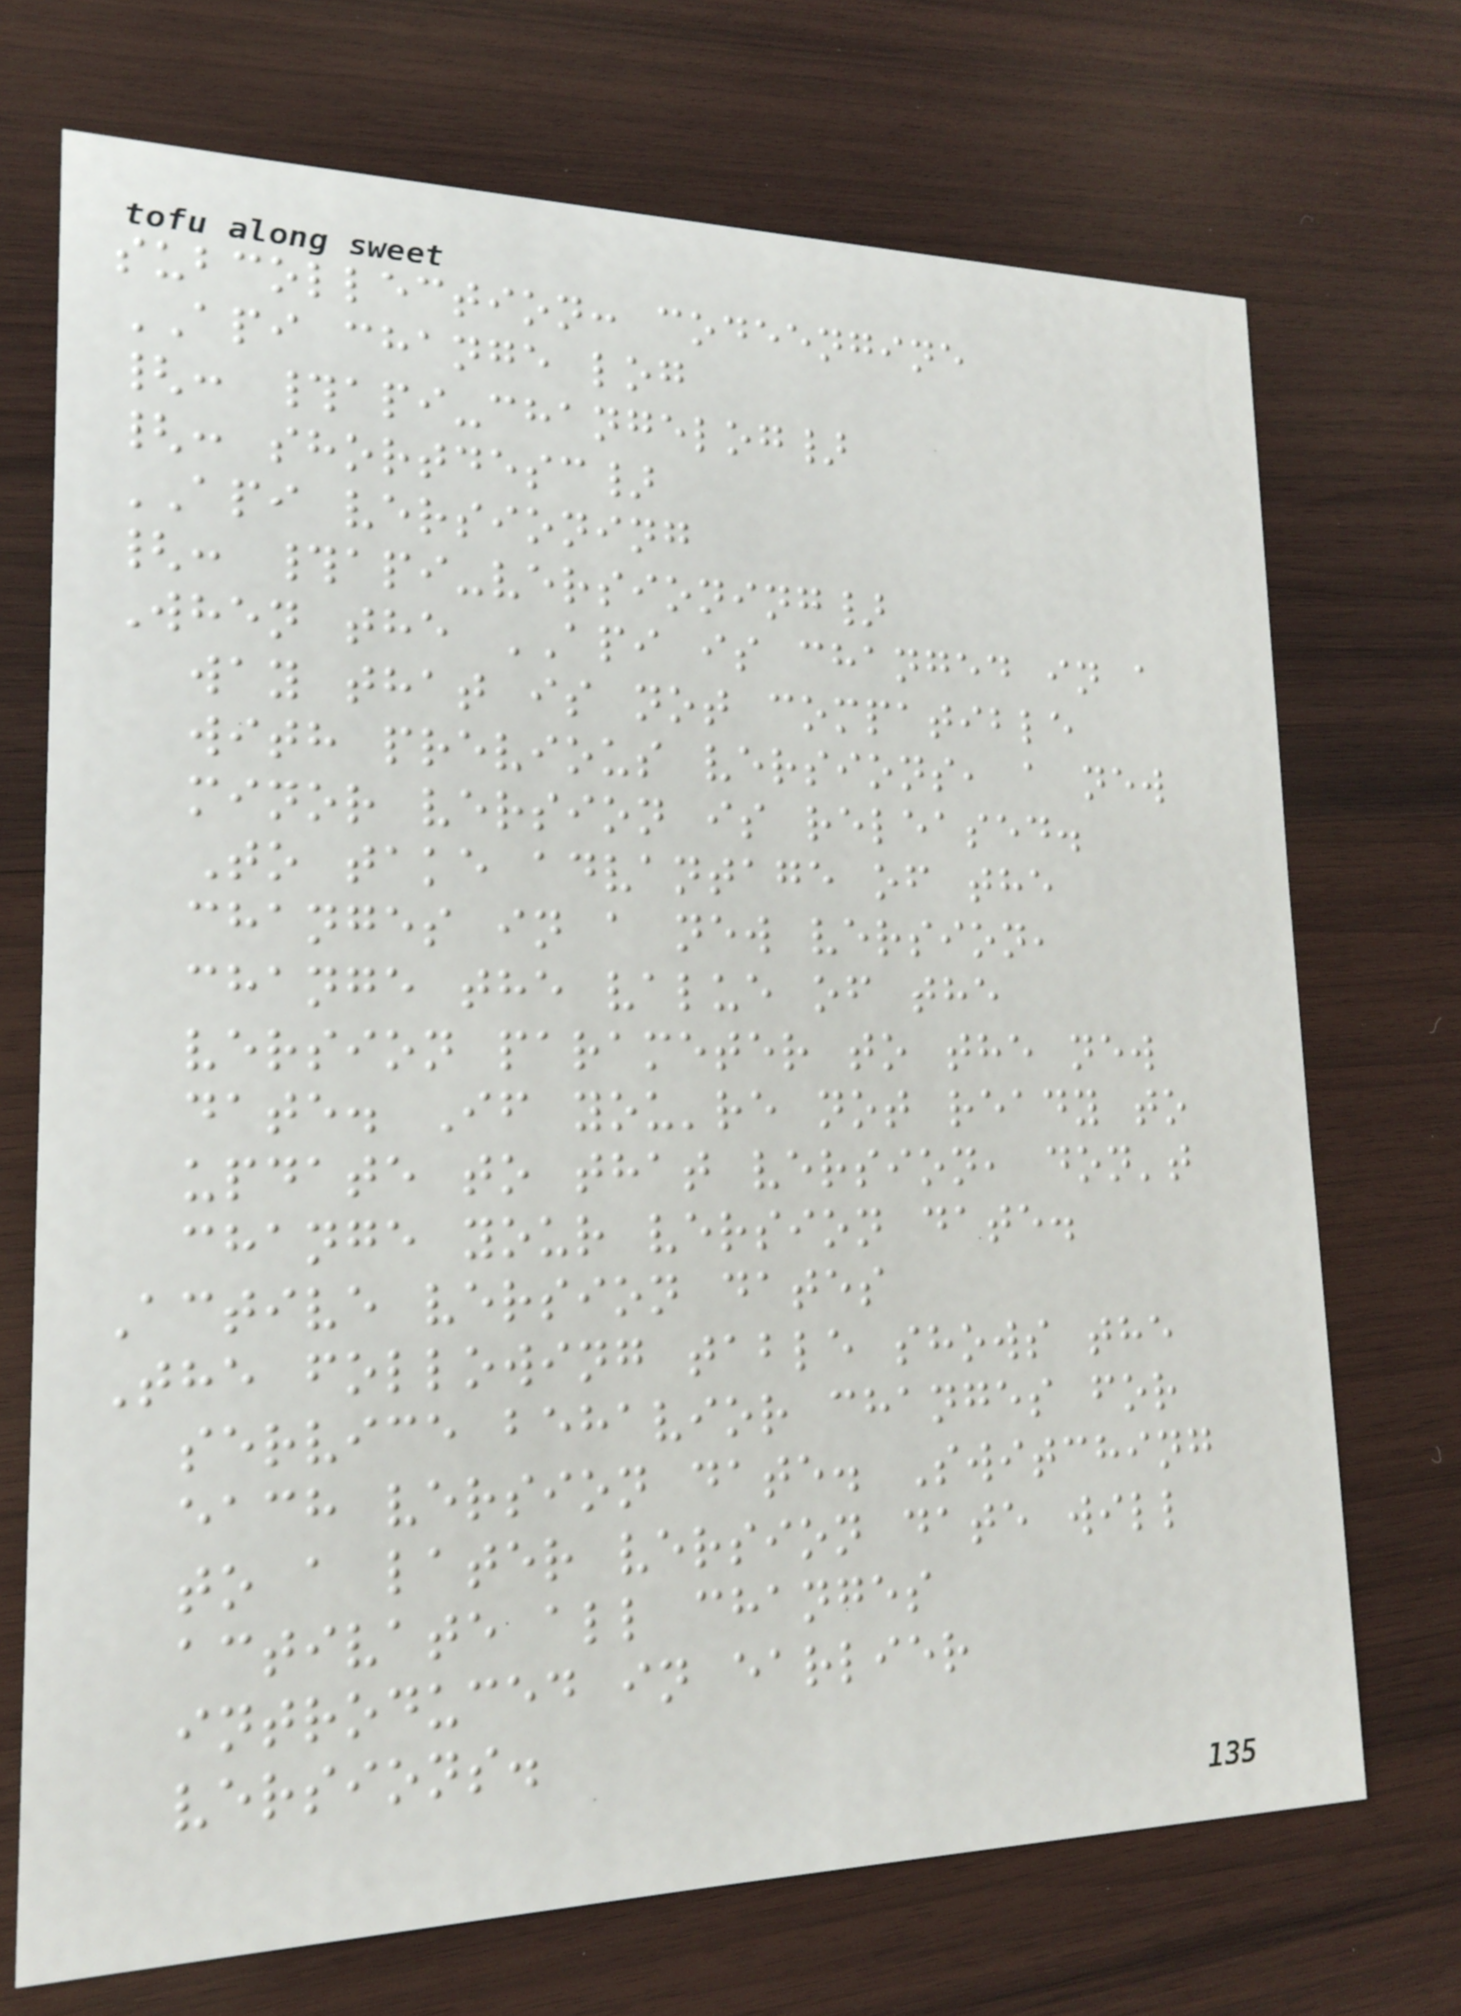subcollection: codeengine
API change log
{: #api-changelog}
{: shortdesc}
API versioning
{: #api-versioning}
When the API is changed in a
way that is not compatible
with previous versions, a new
minor version is released.
To take advantage of the
changes in a new version,
change the value of the
version parameter to the new
date. If you're not ready to
update to that version, don't
change your version date.
Active version dates
The following table shows the
service behavior changes for
each version date. Switching
to a later version date will
activate all changes
introduced in earlier
versions.
